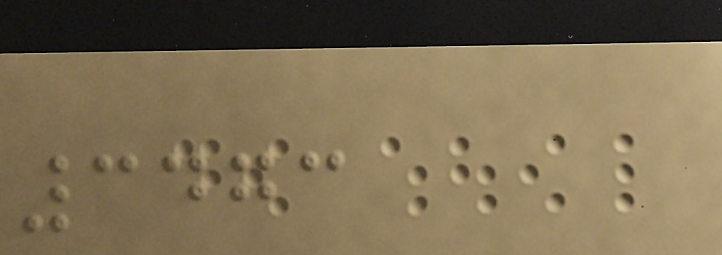3473
